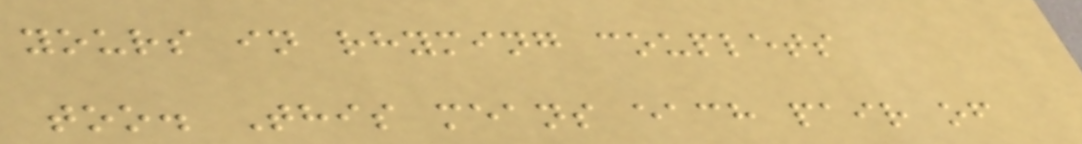yours in rhyming couplets
too. This means each pair of
